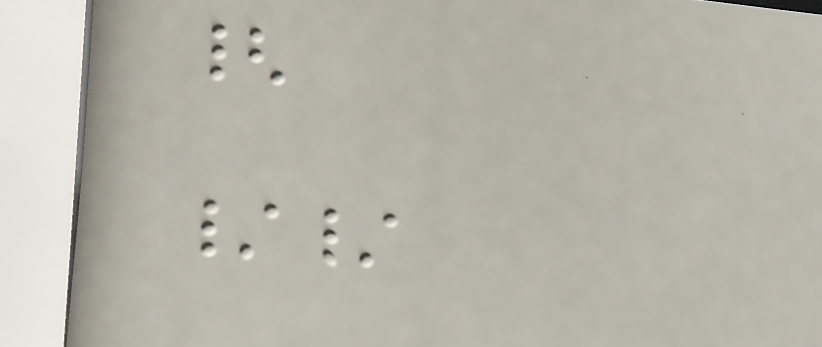{
//
